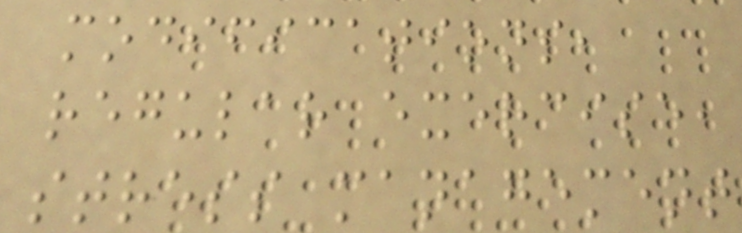modifications,
regular exercise,
stress management
